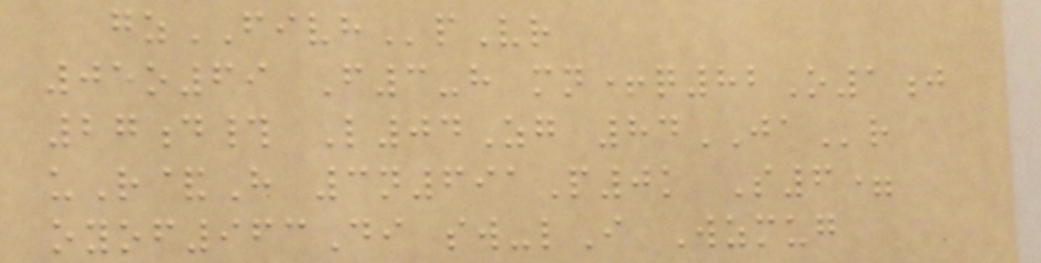gzFIVHpVr
05o69 F3-h mn+q82O1j
27d# L04Zg 84JAr
uR&H 3n691P0k S6=
oyof963Di sw-lI Wzmug
